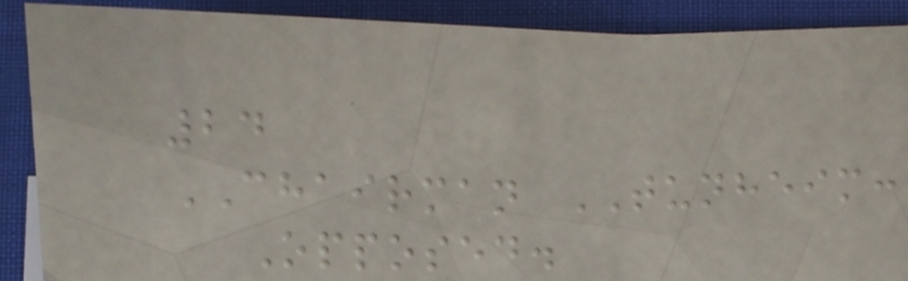24
CHAIRMAN TUNHEIM:
Opposed.
